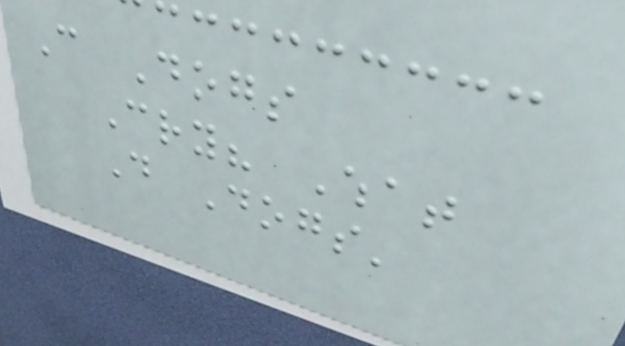Can Dogs
Cry? What
Do Dogs'
